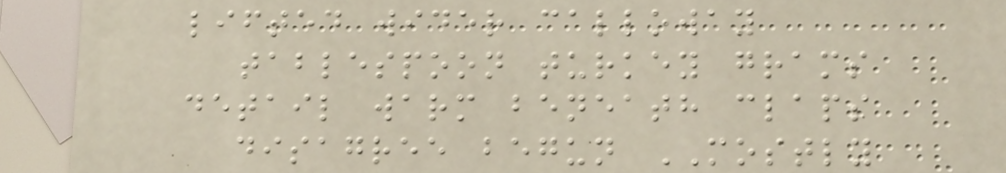lifted wider calloway
tablespoon turkey grams
detail warm beneath claps
disagree begun MOSTLY
